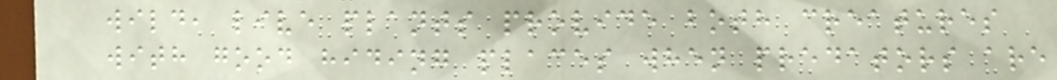wild, live plants provide both creatures
with good hiding places when predators are
